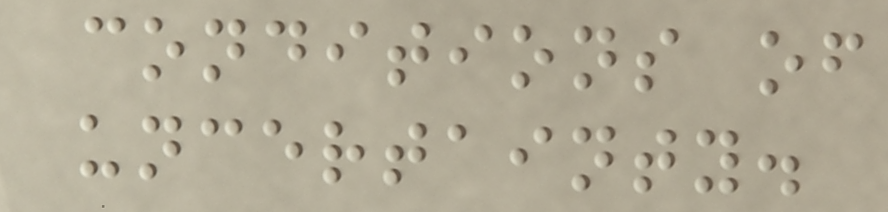conditions of
uncertainty.
